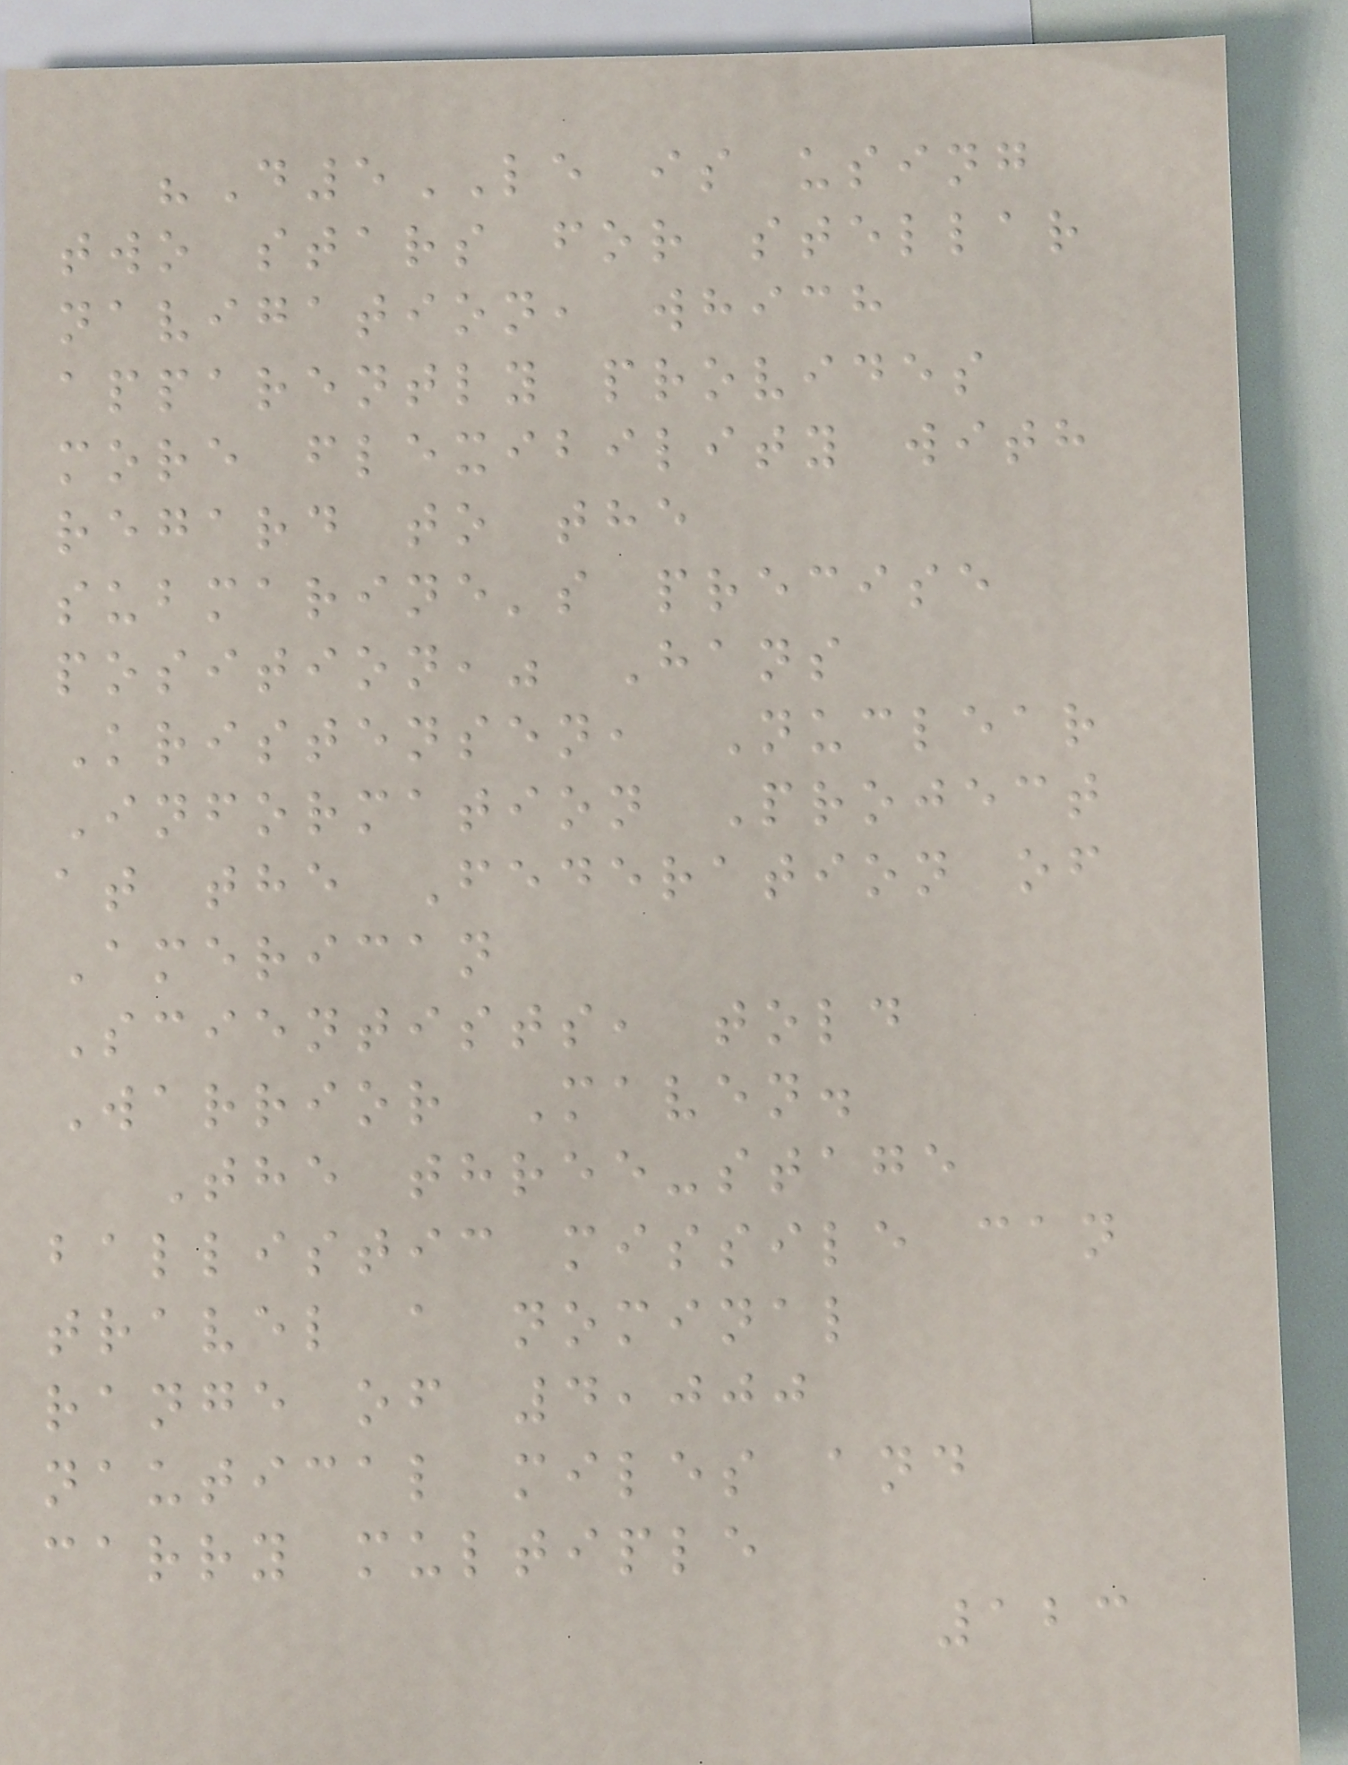"D5LE is using
two stars for stellar
navigation, which
apparently provides
more flexibility with
regard to the
submarine's precise
position," Hans
Kristensen, Nuclear
Information Project
at the Federation of
American
Scientists, told
Warrior Maven.
The three-stage
ballistic missile can
travel a nominal
range of 4,000
nautical miles and
carry multiple
123
